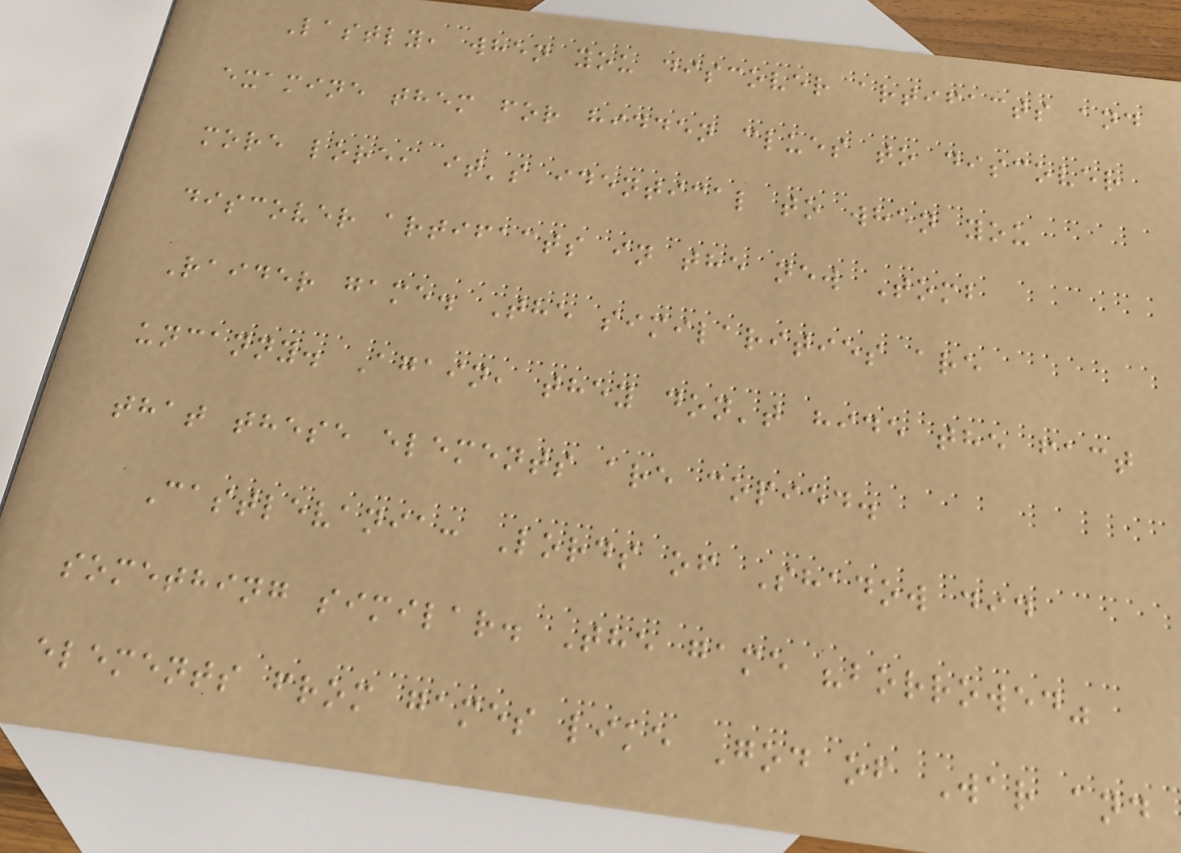Lastly, when you discover artifacts and
examine them for hidden clues to discover
more lore, it's identical to when you
discover artifacts in the new Tomb
Raider game. The similarities are
uncanny. Again, they don't hide the fact
that these elements are copied.
Castlevania: Lords of Shadow did
something similar. The game "borrowed"
elements from games like God of War and
